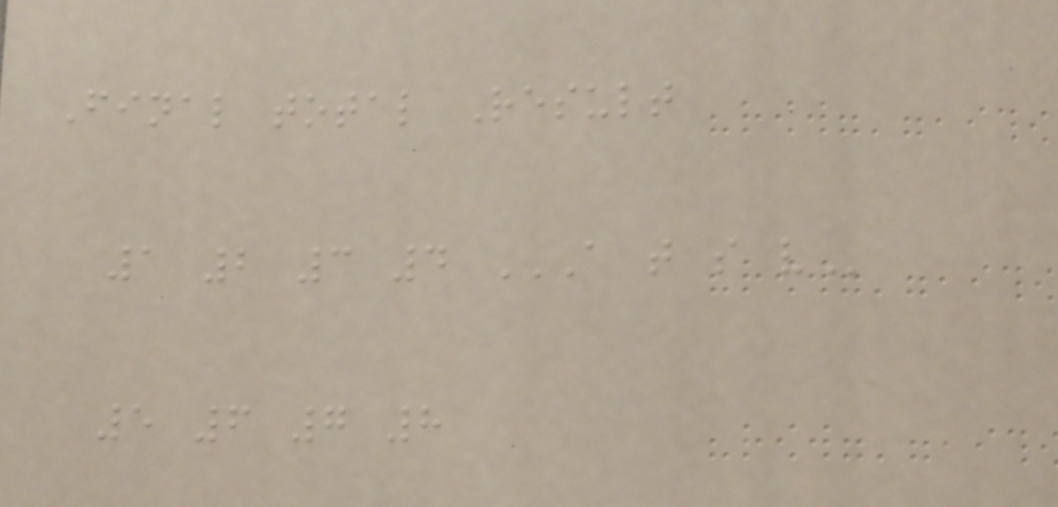Final total Result
1 2 3 4 A T S V
5 6 7 8
